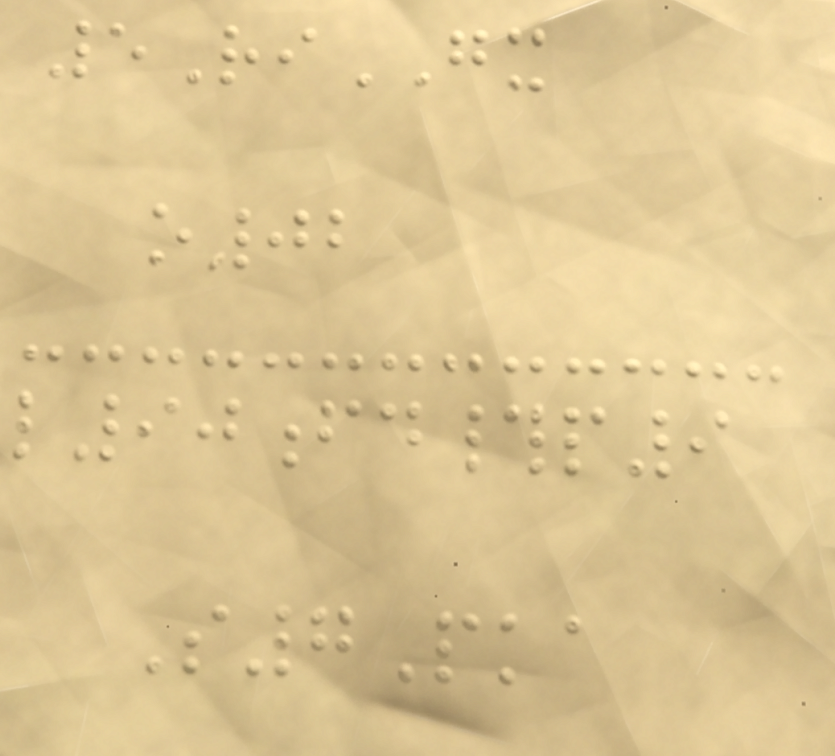5RiGX
o02
l90fd#p9
S7Pka
